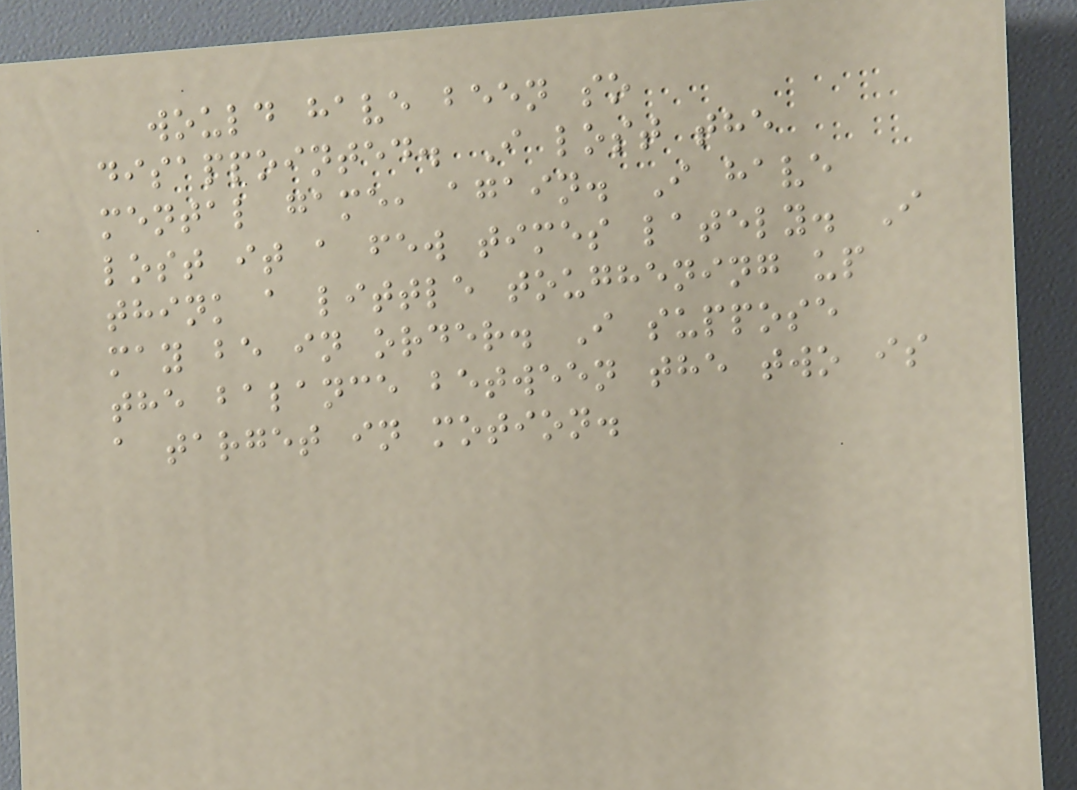would have been so
disappointed. I lost the
mental game, again. I have
lost it a few times lately. I
think a little toughening up
may be in order. I suppose
the balance between the two is
a target in motion.
